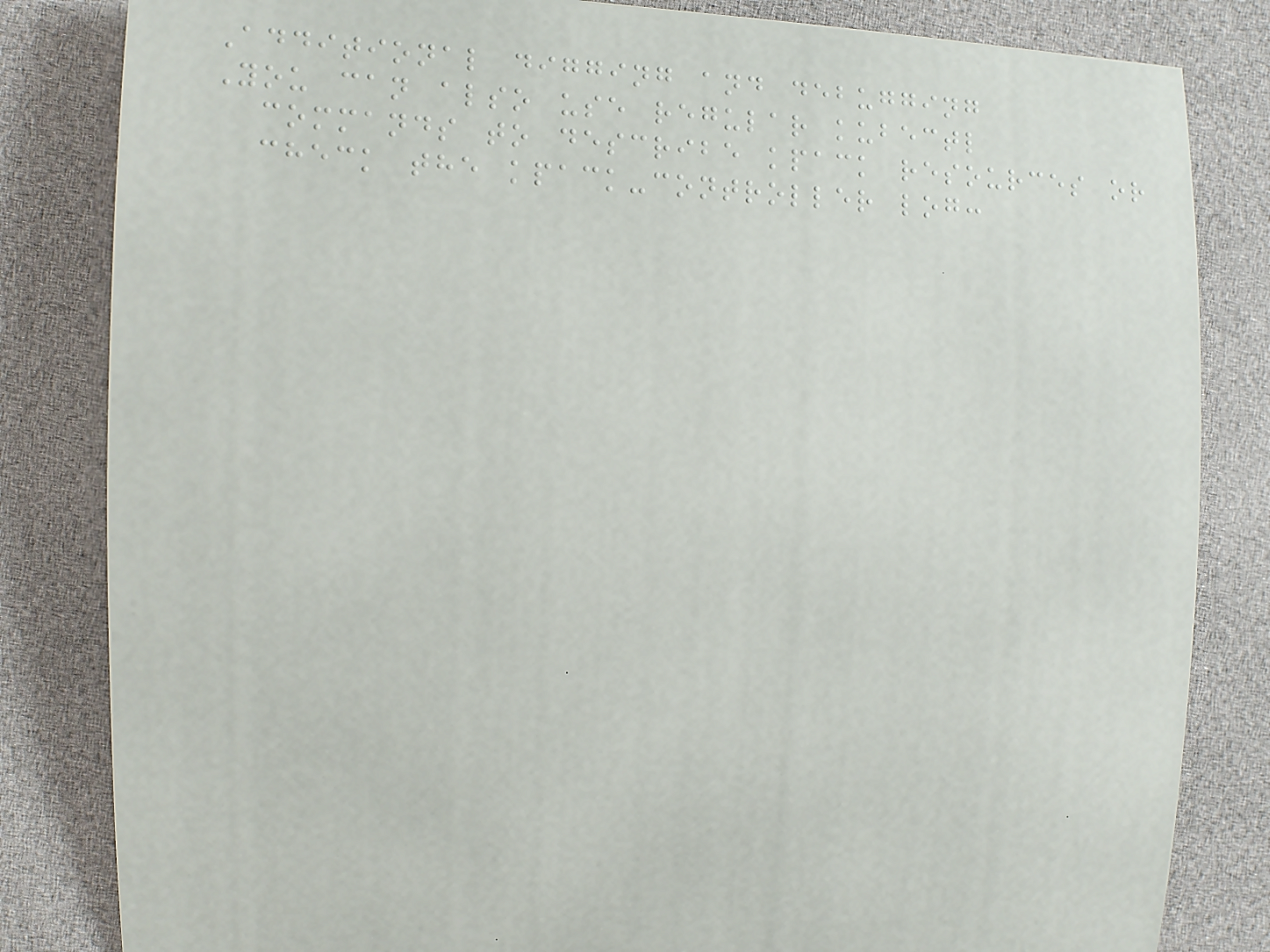Additional digging and debugging
You can also use regular kubectl
commands to describe kpack resources or
check the kpack-controller log:
